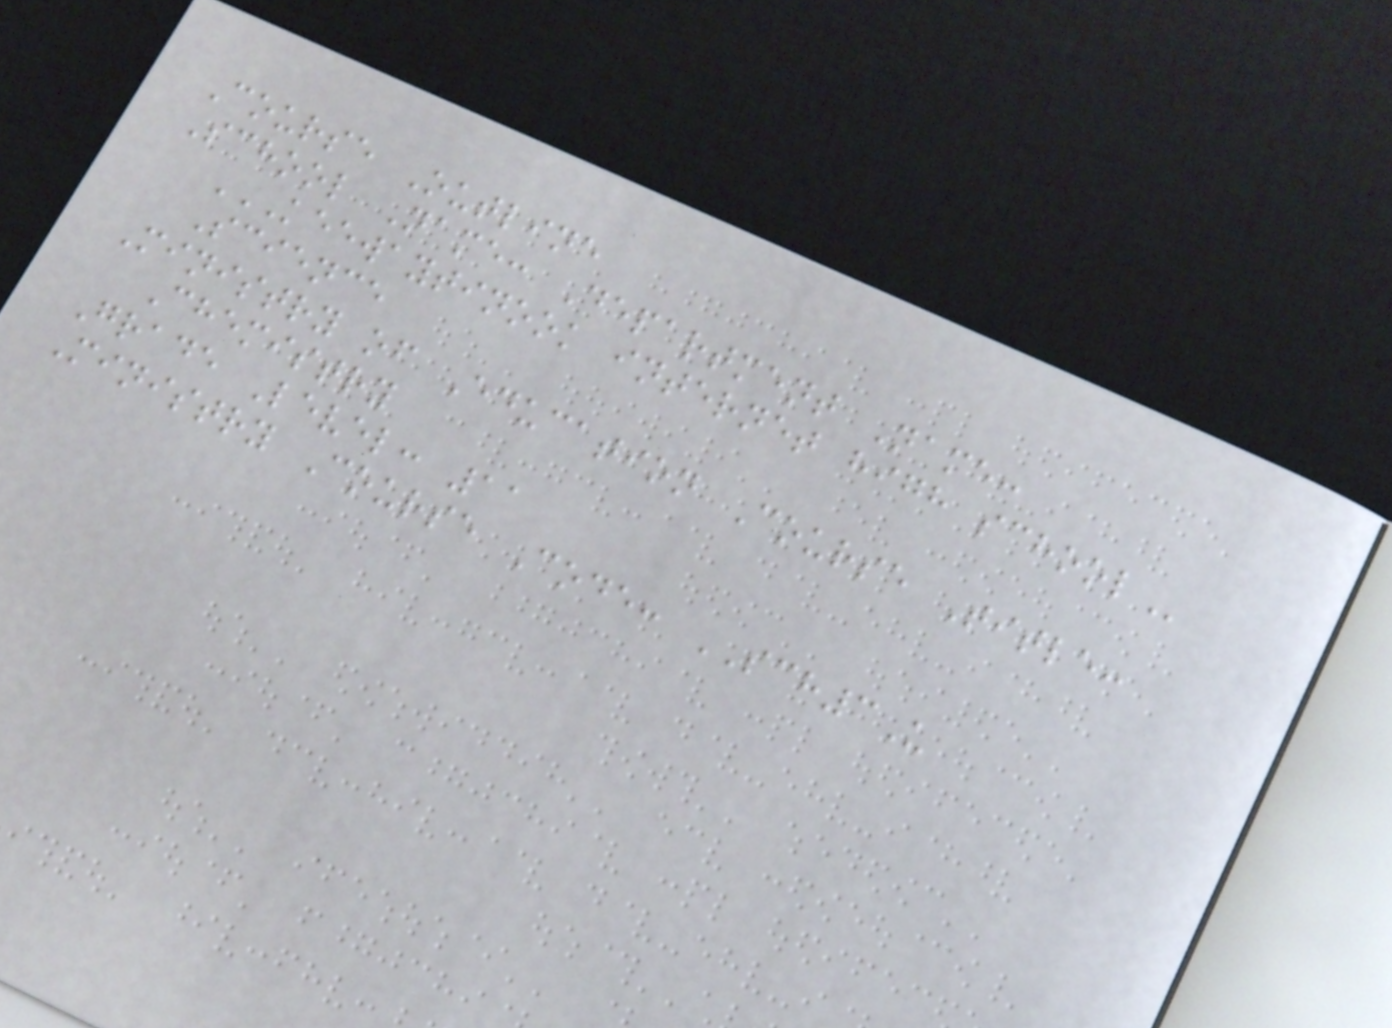Course Outline
School Name: Department Name:
KEEWAYTINOOK INTERNET HIGH SCHOOL
Science
Ministry of Education Course Title:
Chemistry
Grade Level: 11
Ministry Course Code: SCH3U
